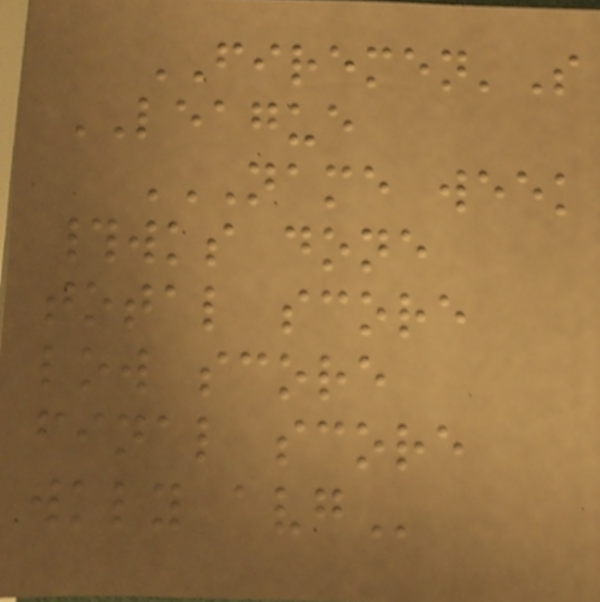FIREMEN'S
LEAGUE
NAME WEEK
#WKS DONE
TOTAL SCORE
LOW SCORE
FINAL SCORE
WKLY AVG
